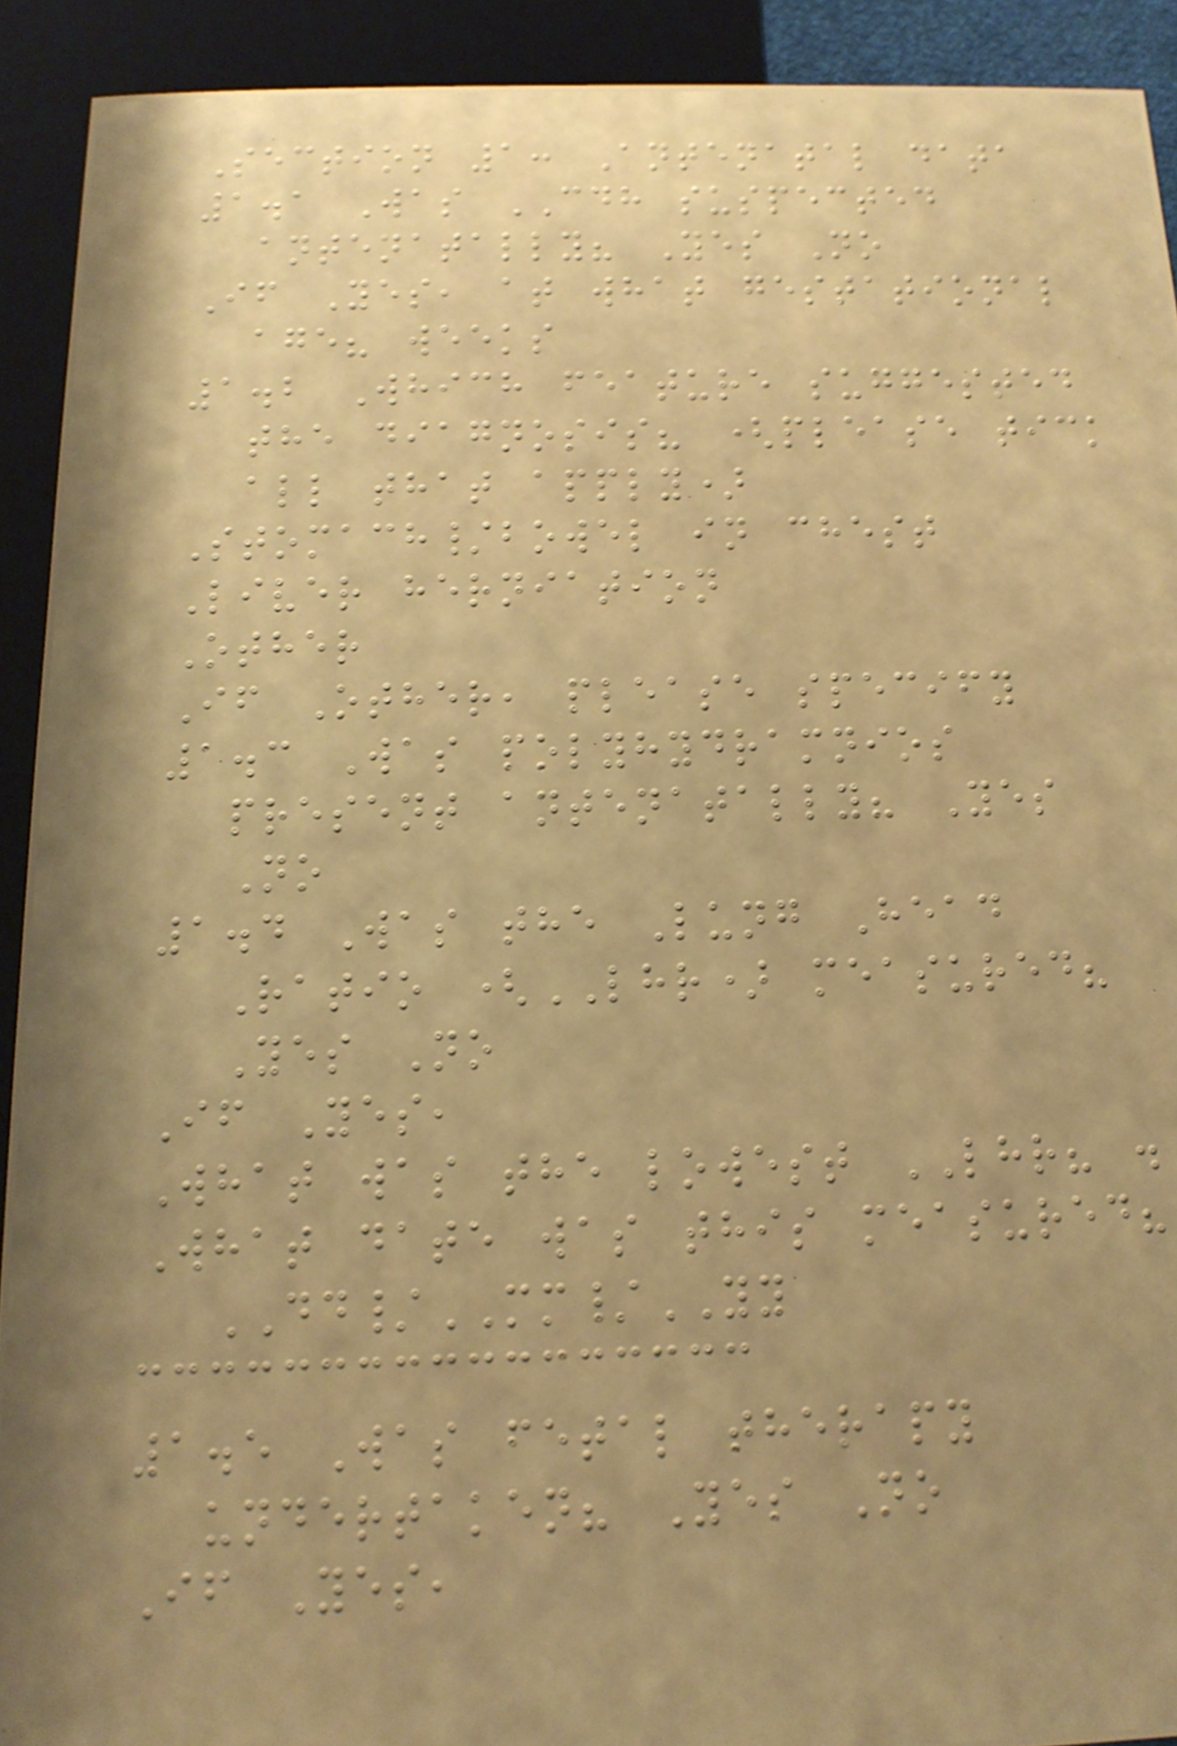Section 1: Antenatal data
1.1 Was CDH suspected
antenatally? Yes No
If Yes, at what gestational
age? weeks
1.2 Which feature suggested
the diagnosis? (please tick
all that apply)
Stomach/bowel in chest
Liver herniation
Other
If Other, please specify
1.3 Was polyhydramnios
present antenatally? Yes
No
1.4 Was the Lung Head
Ratio (LHR) measured?
Yes No
If Yes,
What was the lowest LHR? .
What date was this measured?
DD/MM/YY
1.5 Was fetal therapy
undertaken? Yes No
If Yes,
